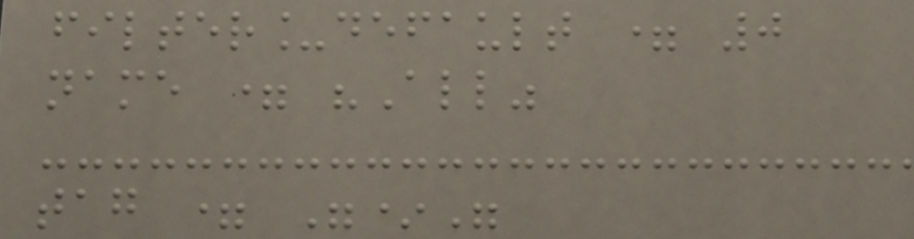filter_default = 0
name = "All"
tag = "*"
